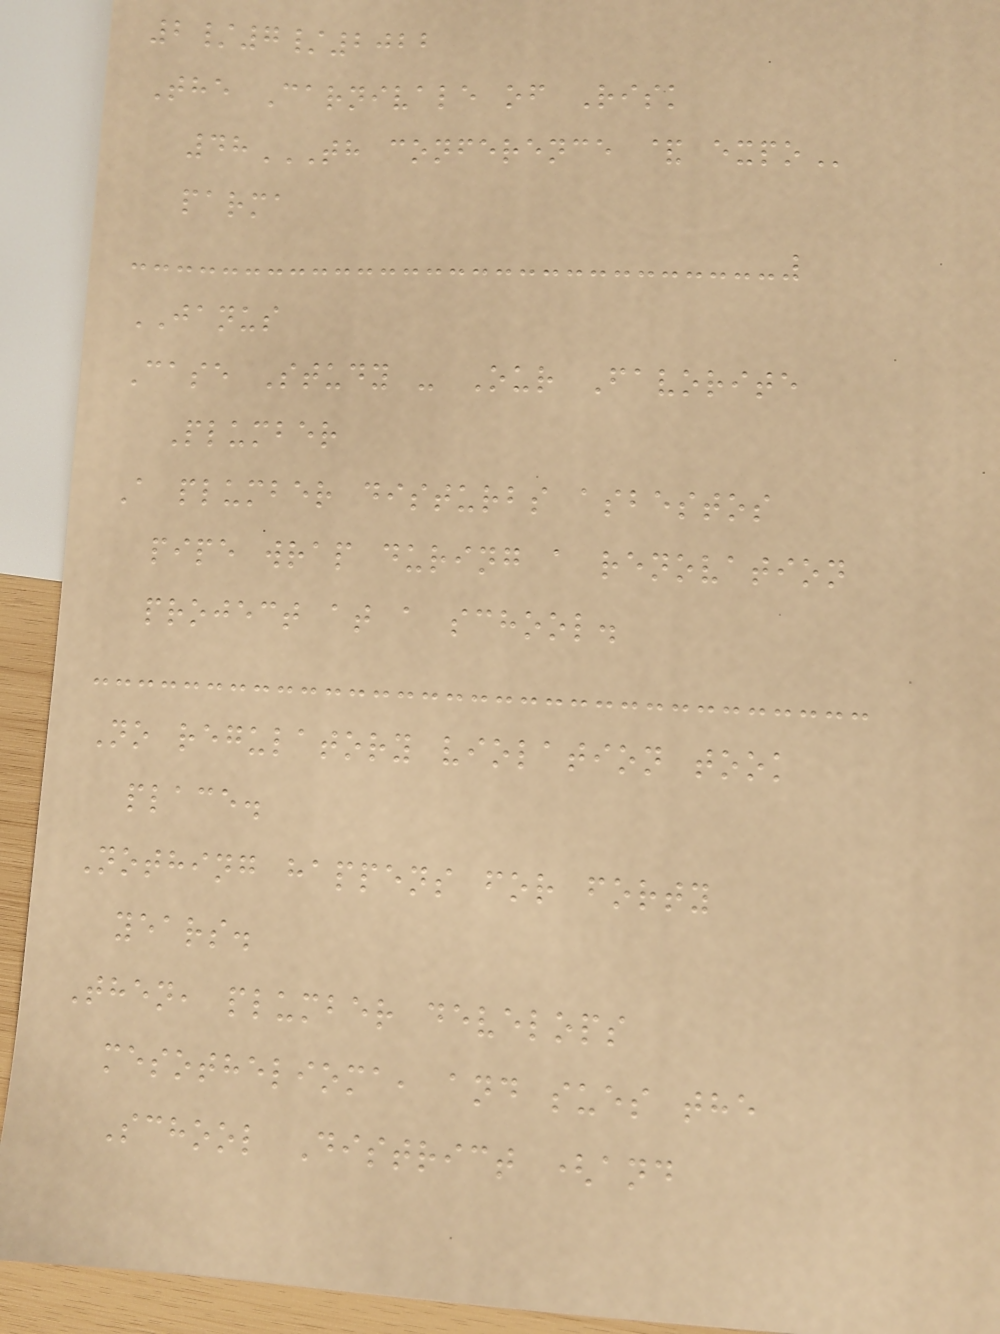2/7/2022
The Carnivale of Risk
48TH CONFERENCE & EXPO
parma
JANUS
Case Study - Our Favorite
Plumber
A plumber disturbs asbestos
pipe wrap during a renovation
project at a school.
No regulatory violation took
place.
Nothing happens for forty
years.
Then, plumber develops
mesothelioma, and sues the
School District (and
